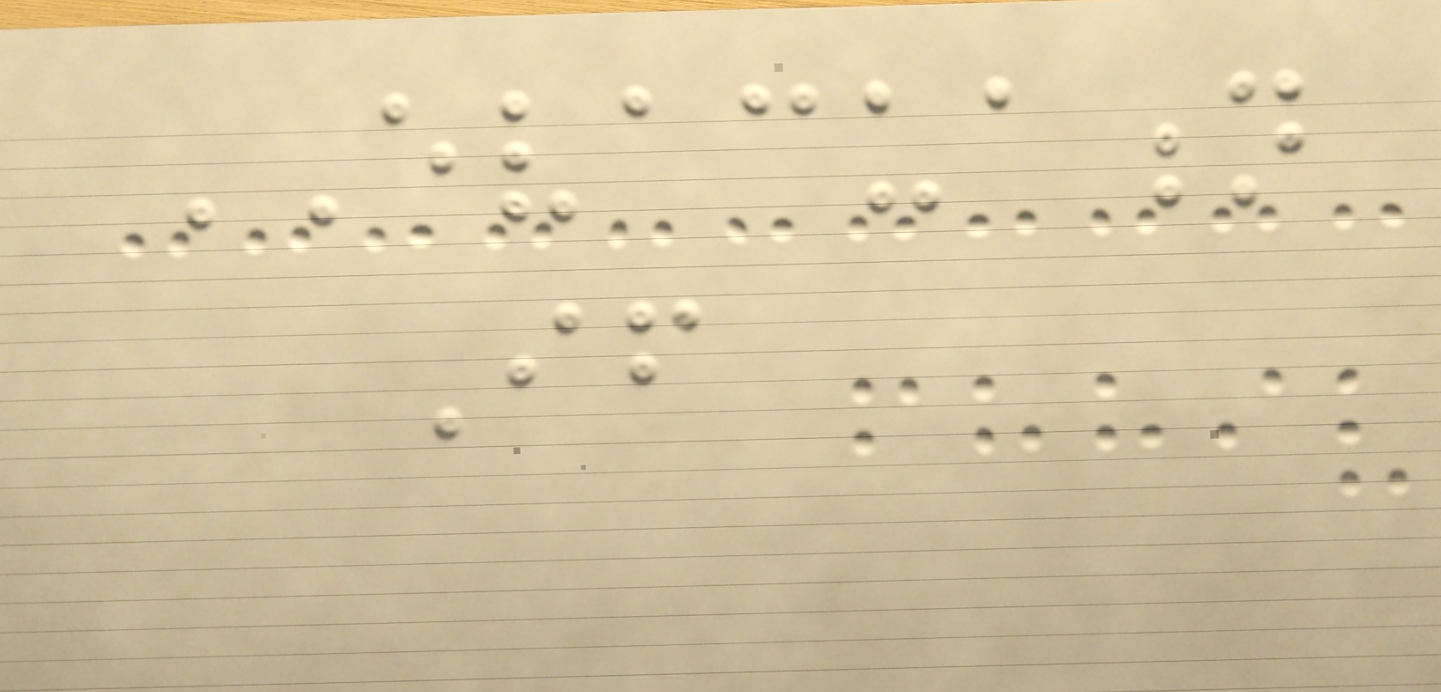EVACUATION
If
